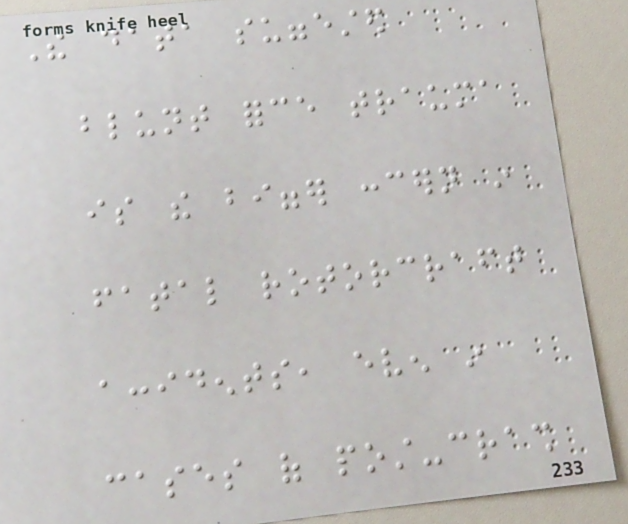The data suggested
blunt force trauma
is the bigger concern in
fatal rotorcraft
accidents, even in
cases of post-crash
